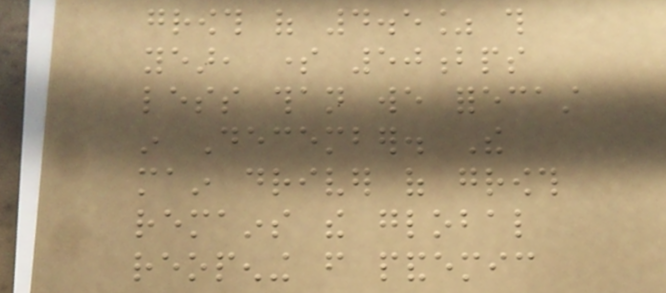growth of 4.5% this
year, some 50bps
less than we forecast
in December. The
main driver of growth
remains the global
reopening from pandemic
